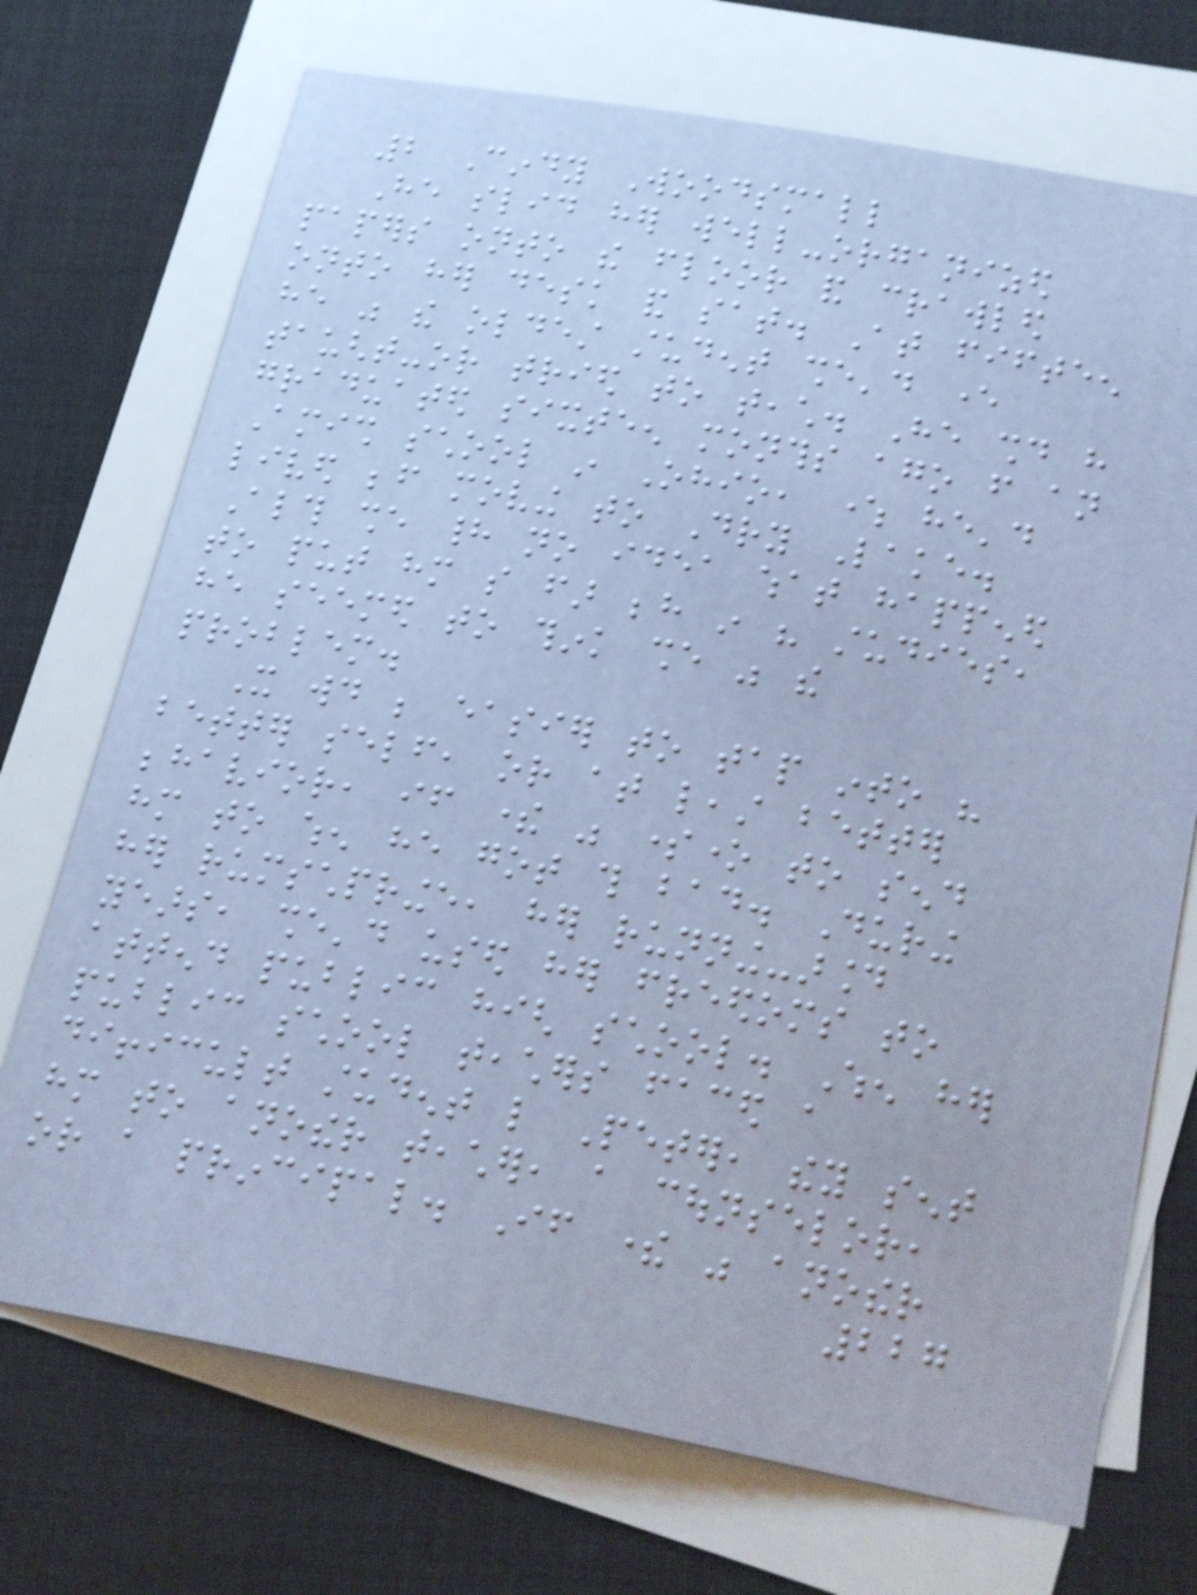2 Cindy Woodsmall
He slid her well-organized
papers onto the floor and crawled
onto her desk and sat. At fifteen
he was the oldest student she'd ever
taught-or tried to teach. He should have
graduated sixteen months ago from an
Amish school in Ohio, where he'd
lived before moving to Dry Lake.
Although she had no idea what happened
to put him so far behind in his studies,
he seemed to think she was the
problem.
It would be easier to tap into his
better self, or at least better
behavior, if there was someone to send
him to when he got this bad. During
her rumschpringe, her running-around
years, she'd used her freedoms to
attend public high school. When her
public school teachers faced a
difficult student like Peter, they sent
him to another teacher, a counselor,
or a principal. If there was another
227
